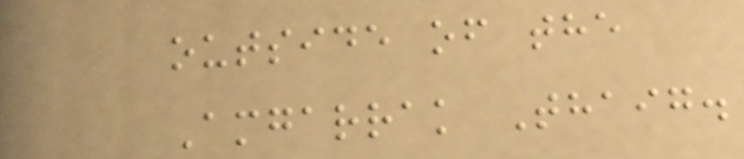outside of the
Amgarrak Thaig.
